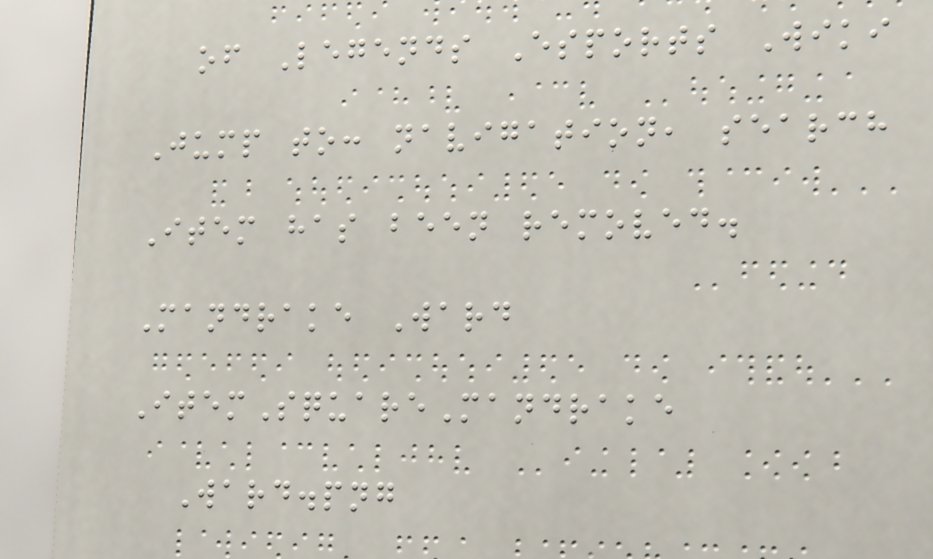of Legends Esports Wiki
Jump to: navigation, search
Item has been removed.
Mandrake Ward
ItemSquareMandrake
Ward.png
